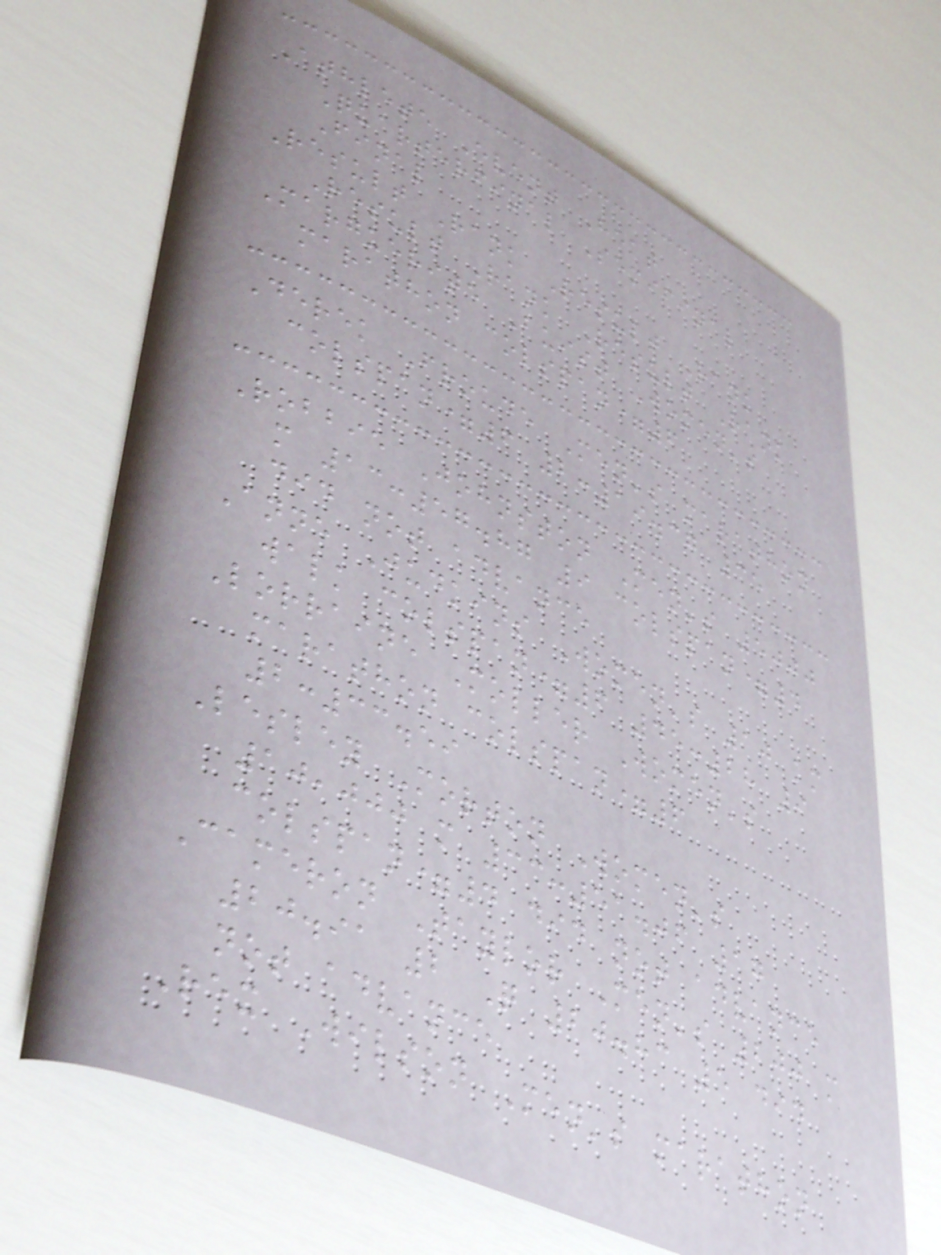Athlete Event Heat
Quarterfinal Semifinal
Final
Result Rank Result Rank
Result Rank Result Rank
Marguerite Buist Women's
marathon colspan=6
Derek Froude Men's marathon
colspan=6 2:19.37 35
Robbie Johnston Men's 5000
m 13:57.87 9 colspan=4
did not advance
Anne Judkins Women's 10 km
walk colspan=6 45:28 9
Lorraine Moller Women's
marathon colspan=6
2:33.59
Lesley Morton Women's
10,000 m 33:51.06 17
colspan=4 did not advance
Cameron Taylor Men's 200 m
20.91 2 Q 20.83 5 did
not advance
Rex Wilson Men's marathon
